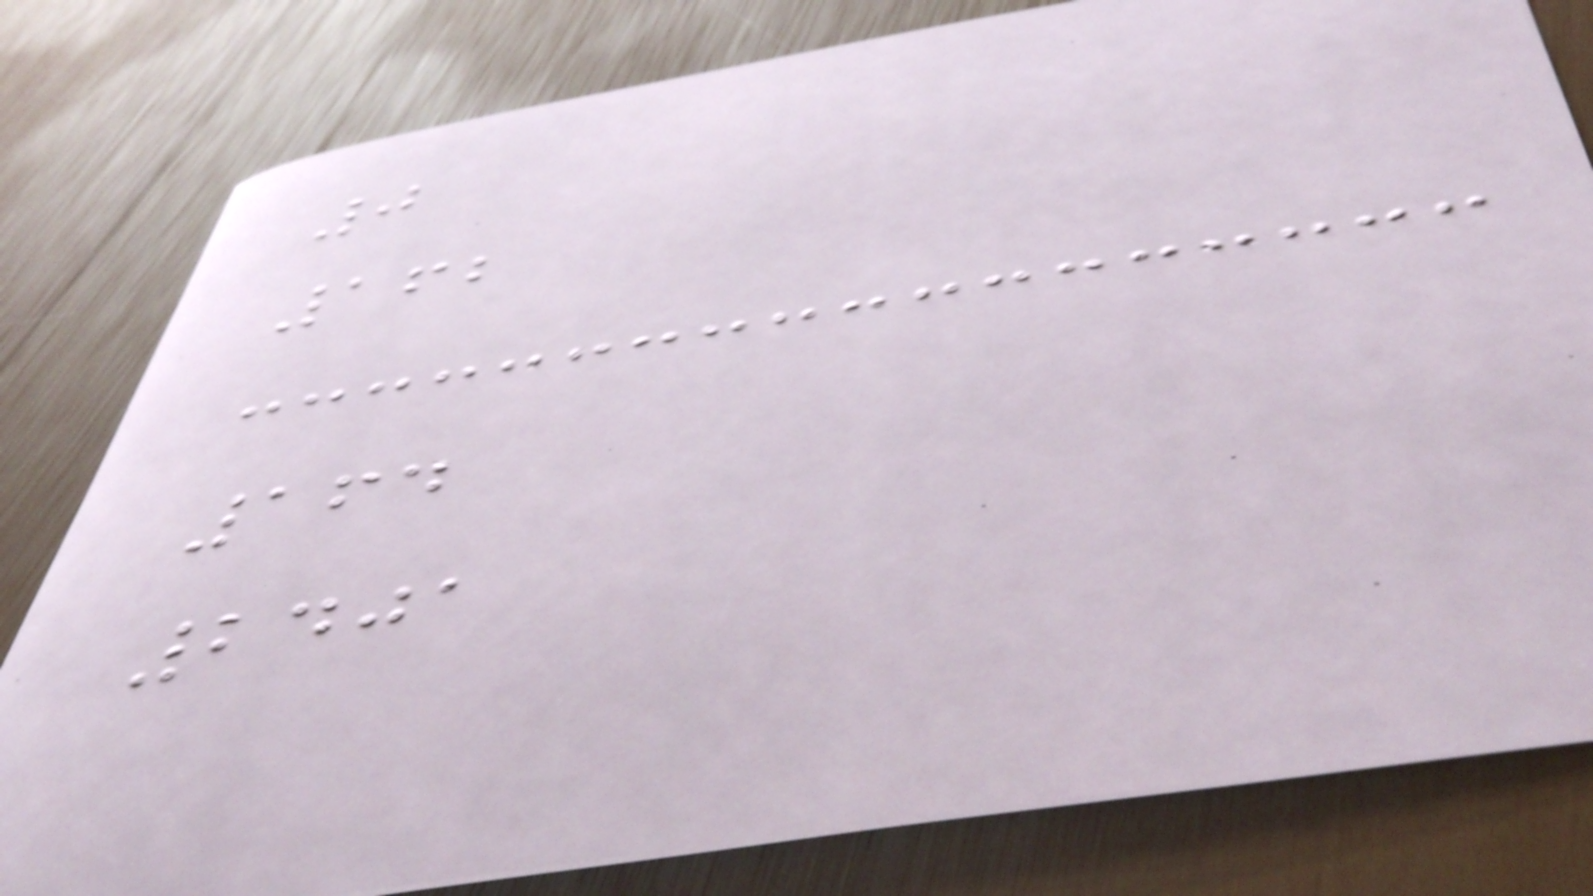0
162
164
2401
